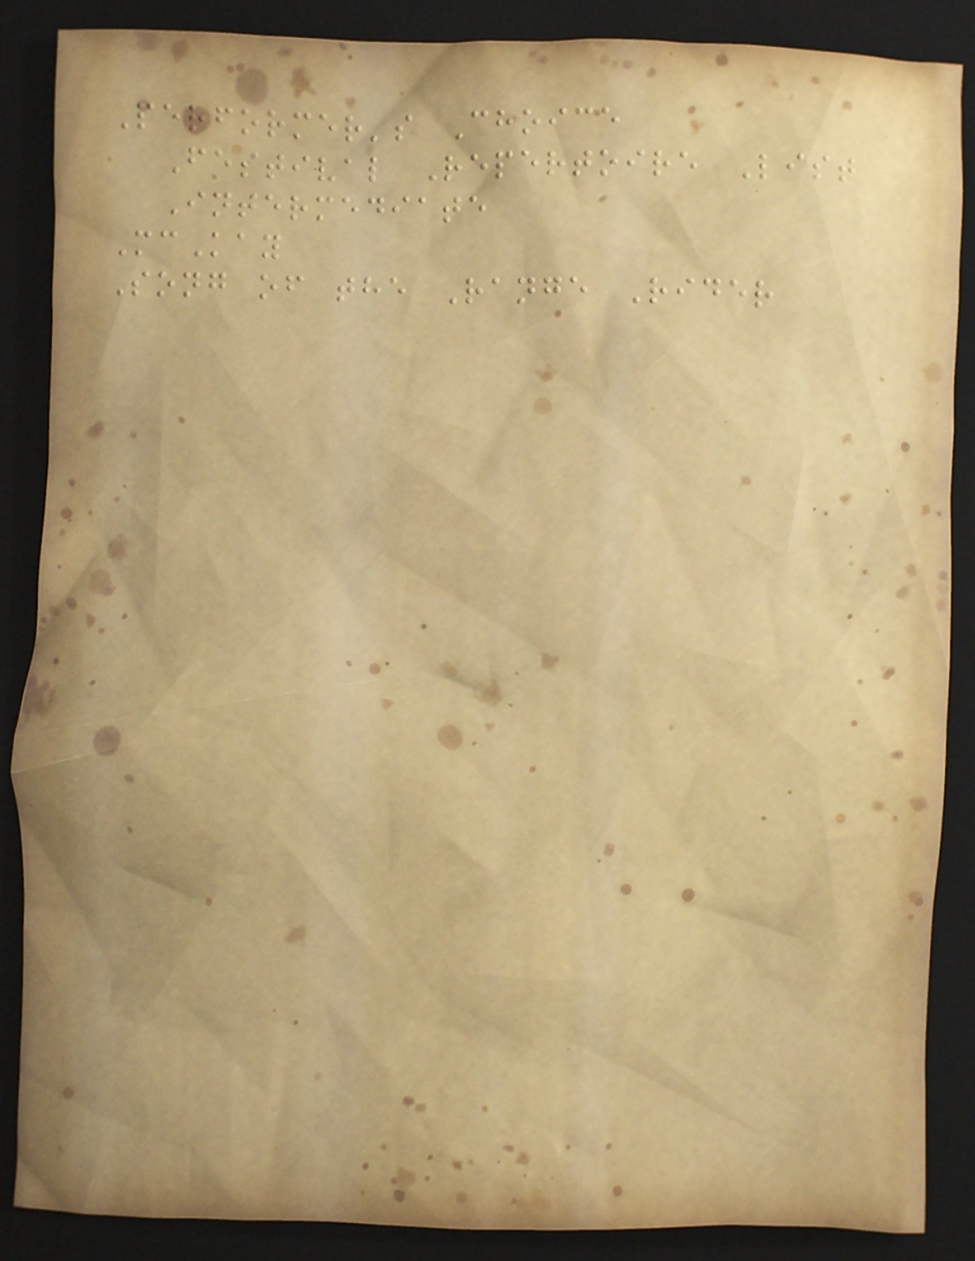Performer's Choice
Festival Repertoire List
Intermediate
McKay
Song of the Range Rider
